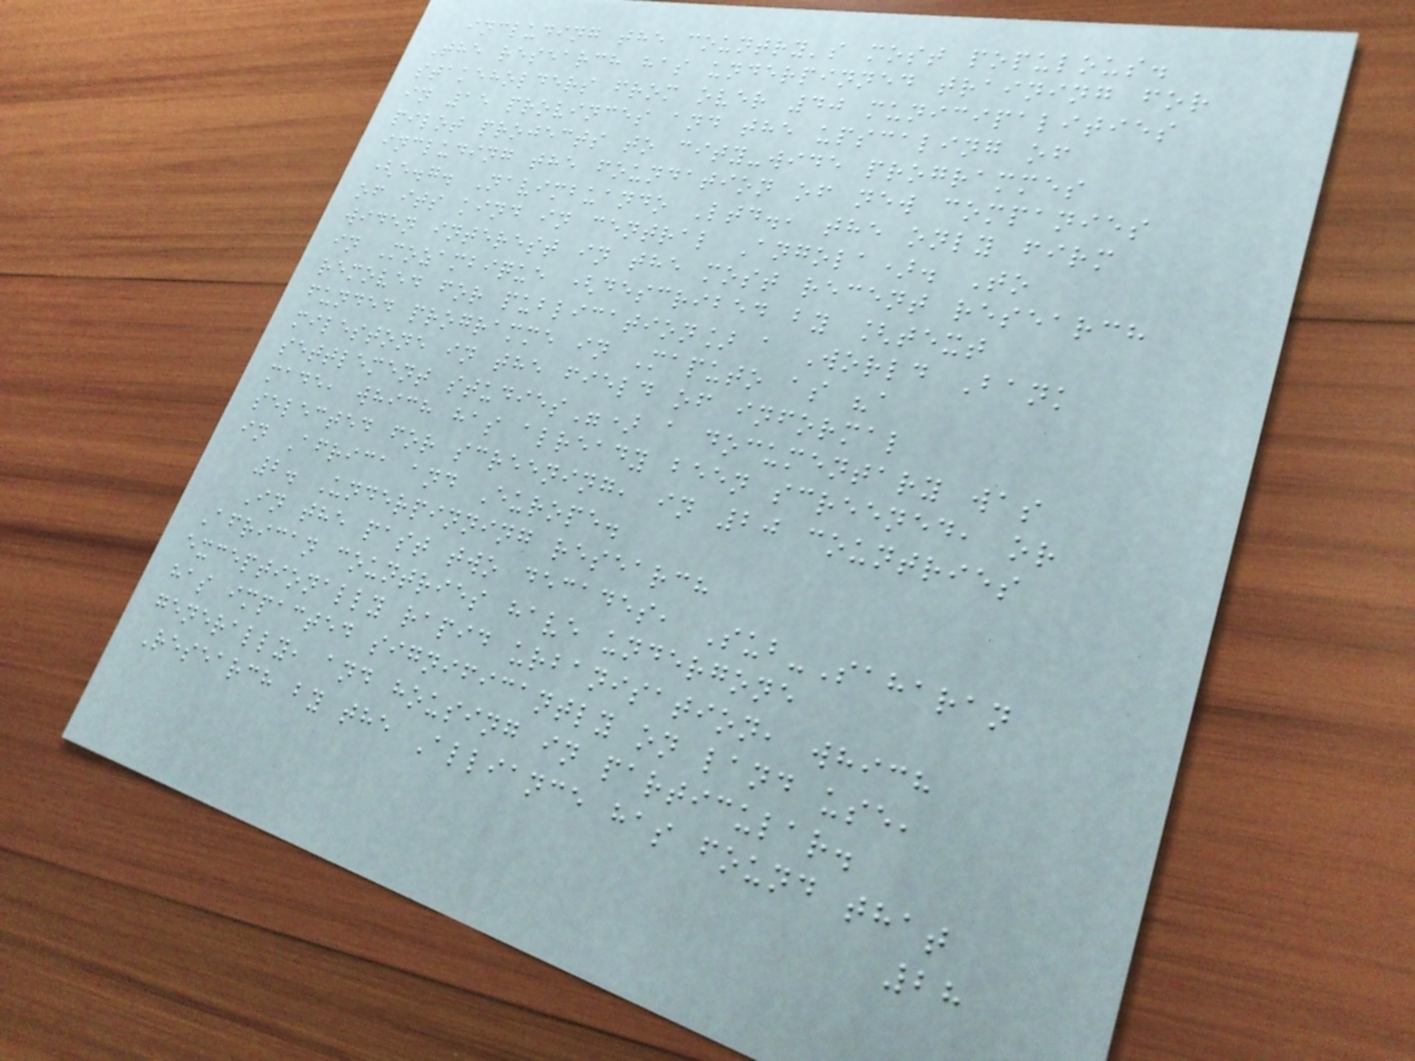including the country's most populous.
The research has underpinned training for
stakeholders from over 40 municipalities
in 15 provinces and the upscaling of
pilot projects to city-wide programmes
including the foundation of new companies
(e.g. Navimbuando Ltd., the only firm
of its kind in central Angola). To
widen interest in the most recent research
in Mozambique (described by [text
removed for publication] a World Bank
funded programme in Maputo as "a
milestone in the field of informal
settlement studies") a documentary was
made, which has already been screened, or
selected for screening, in 20 countries
in Africa and Europe.
2. Underpinning research
In the past two decades, Sub-Saharan
African countries have undergone
exceptionally rapid urbanisation, which
has impacted significantly on land use,
generally, and housing in particular.
Research by the Alliance has found that
28
